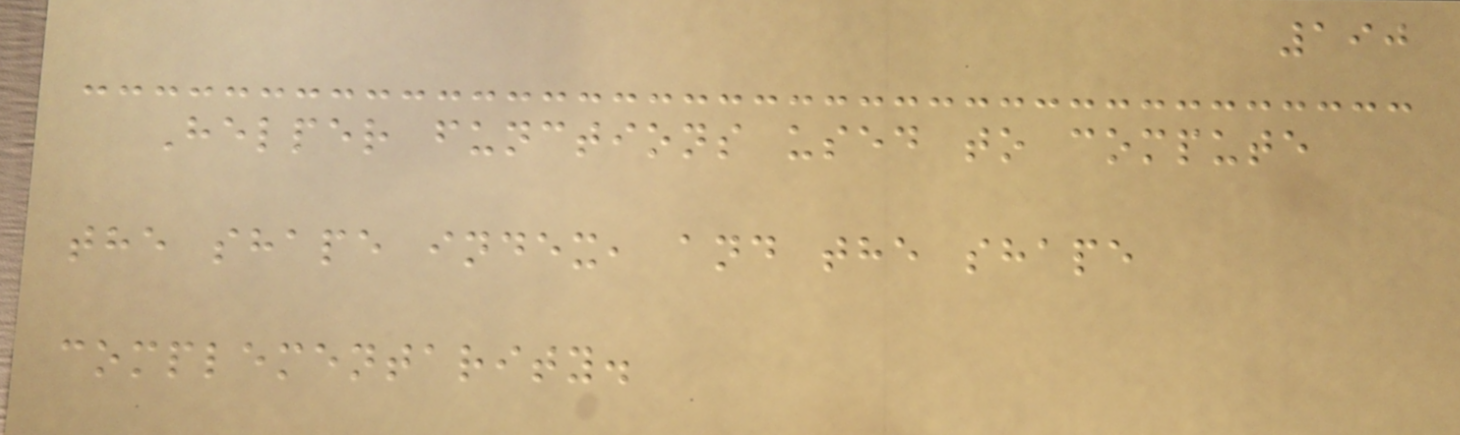190
Helper functions used to compute
the shape index, and the shape
complementarity.
